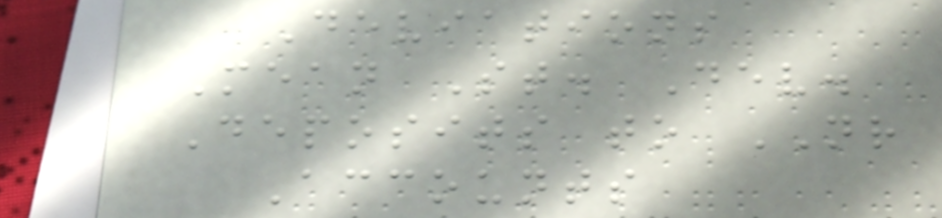Deviations
Mean St. Dev.
Deposits to NR
Accounts
